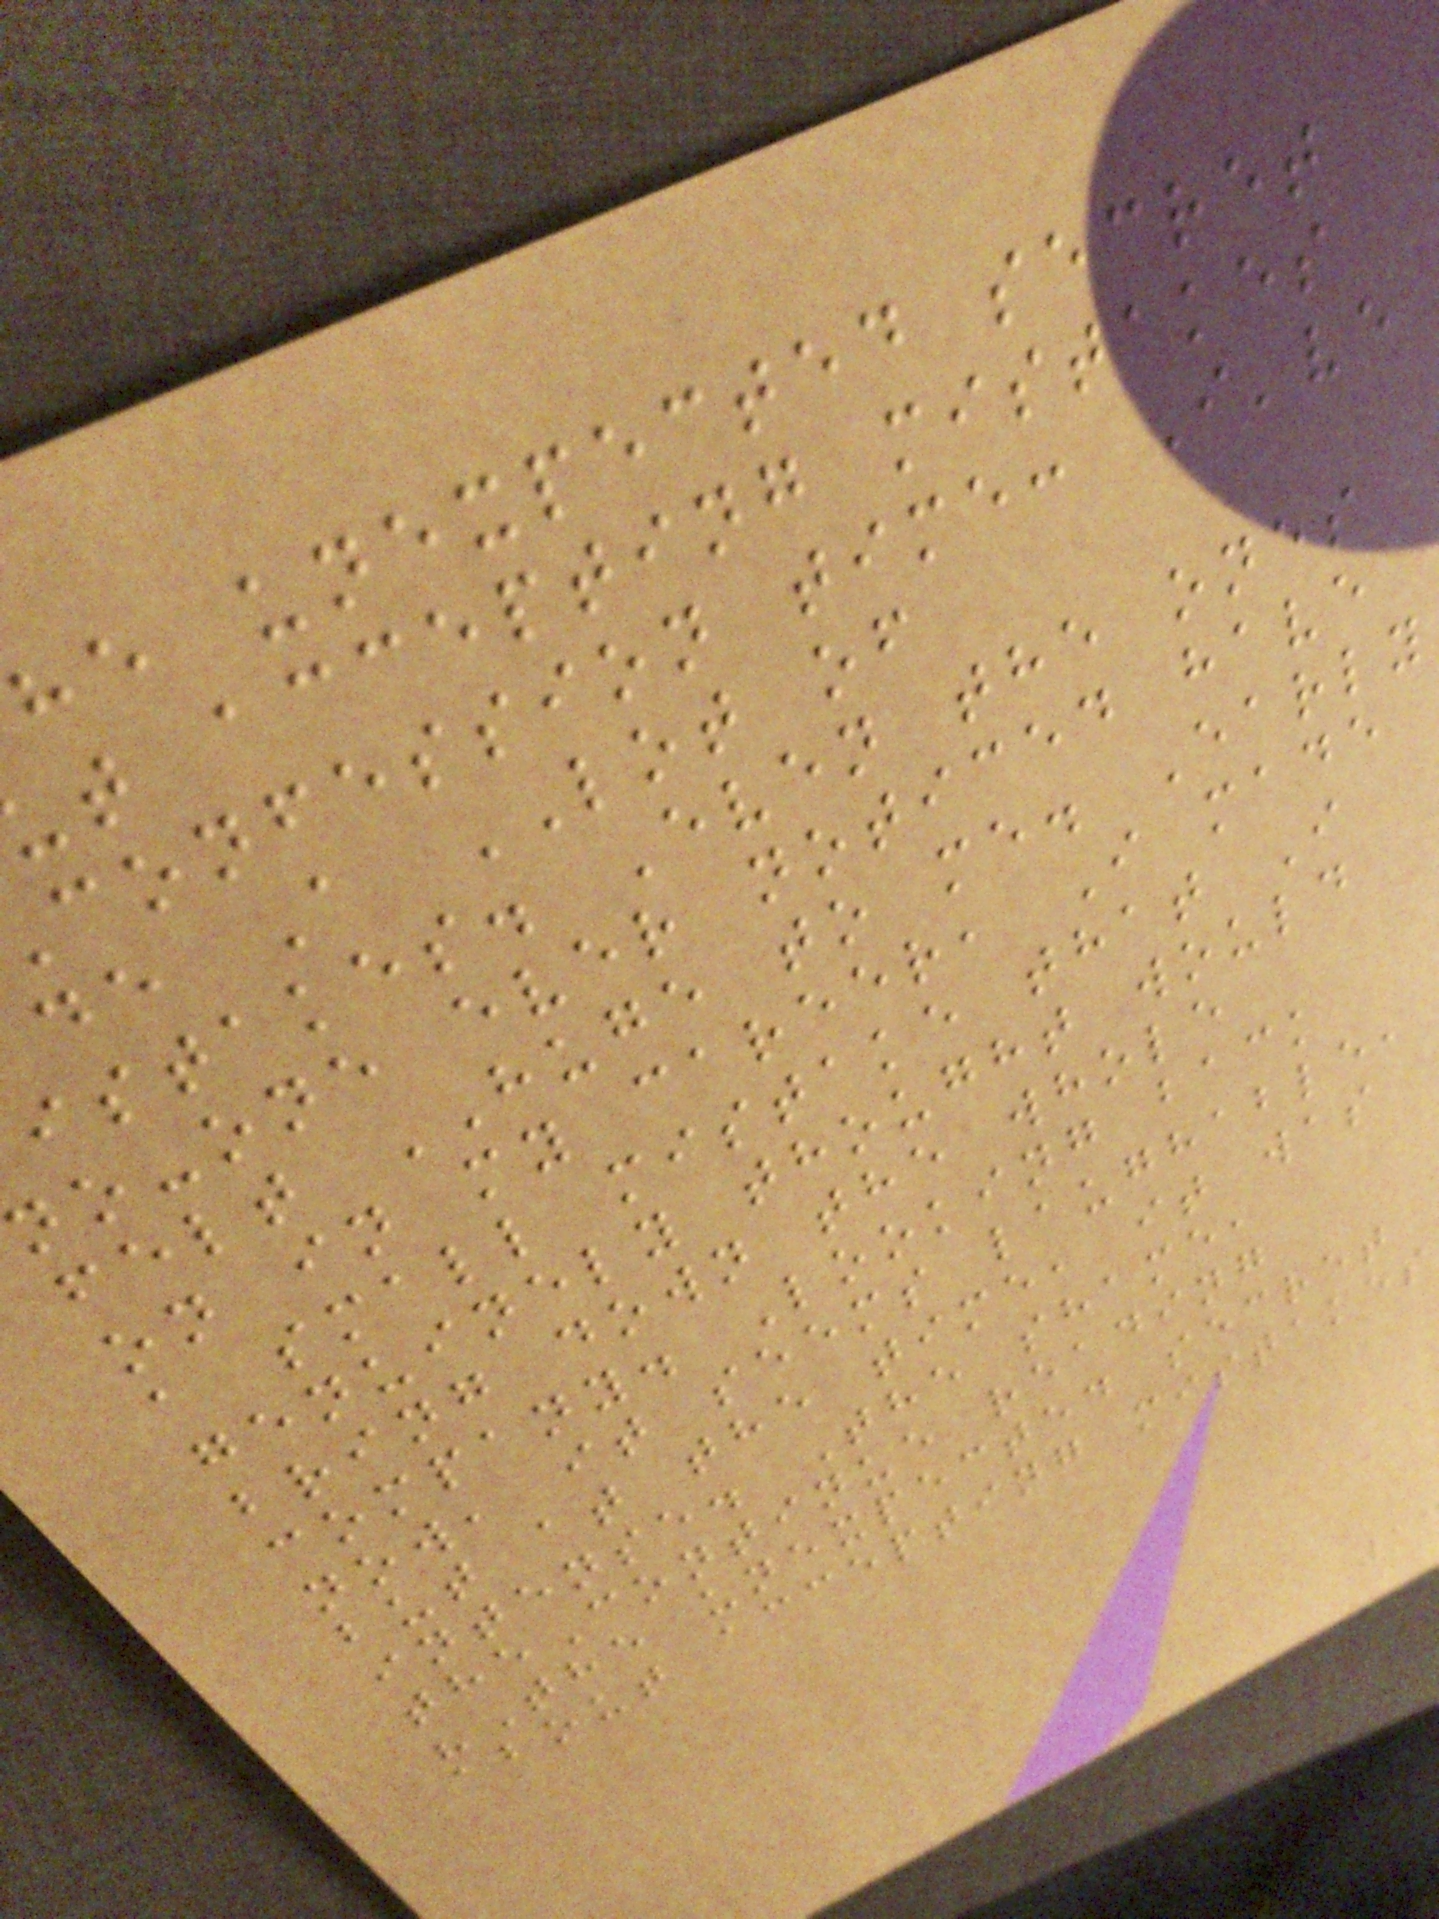he unexpected secret
t accepting mistakes
confession time: I've
de A LOT of
istakes. Even the ones
no-one ever noticed have
felt HUGE to me. Early
on in my career, I made
a small mistake that I
genuinely thought would
bring down the whole
company. Looking back
now, it seems laughable,
but at the time, it was
intense. The shame,
theContinue reading
"The unexpected secret
about accepting mistakes
